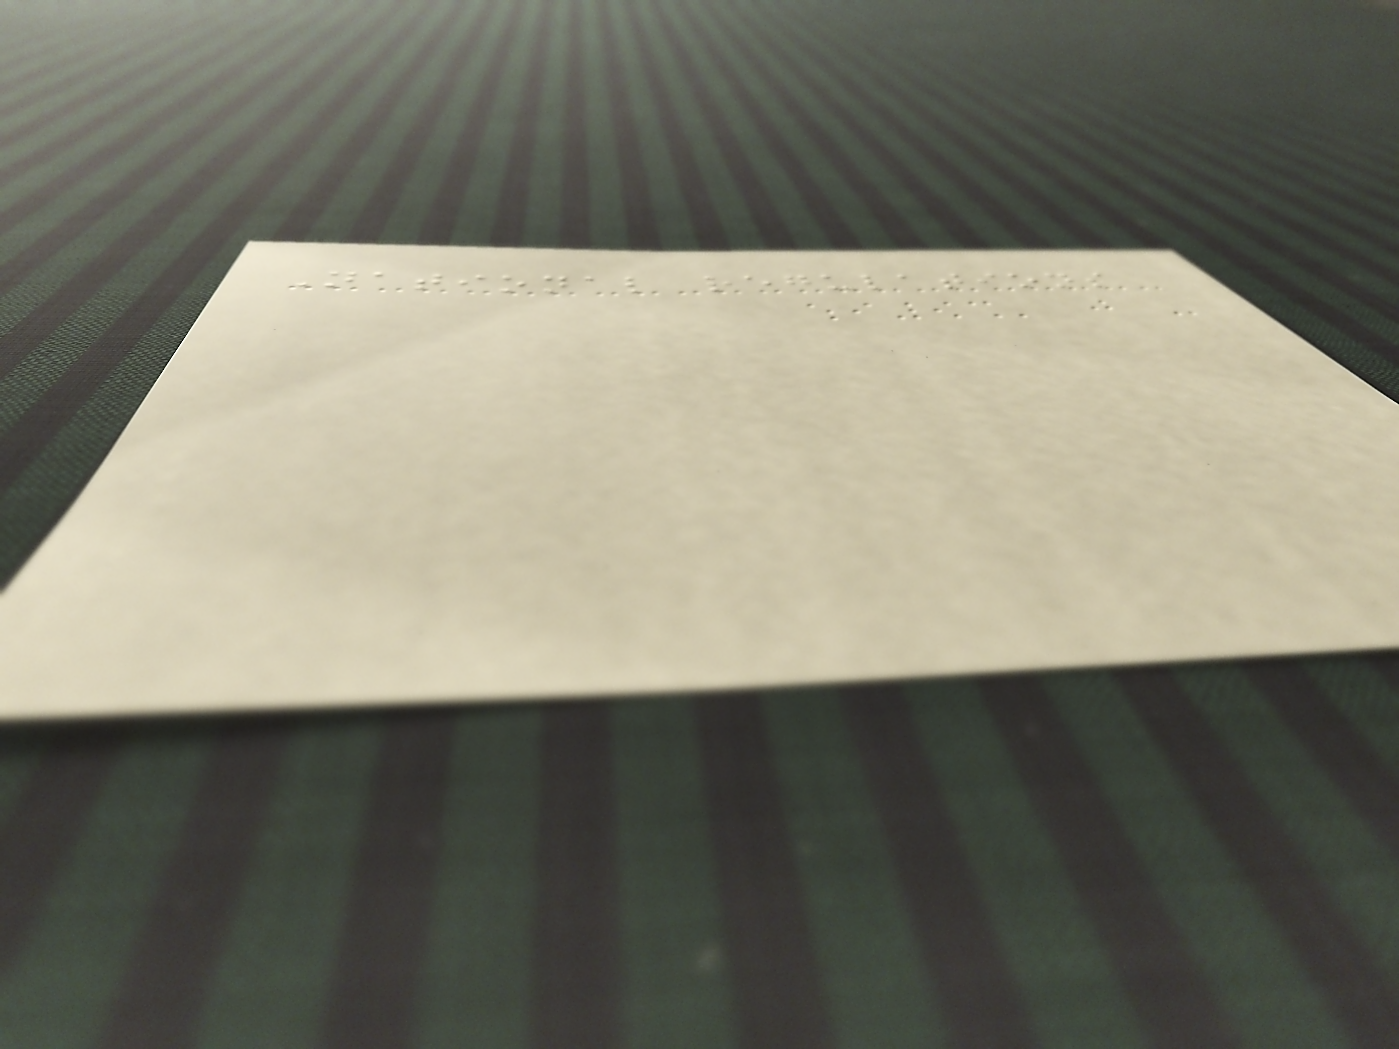National regulations
